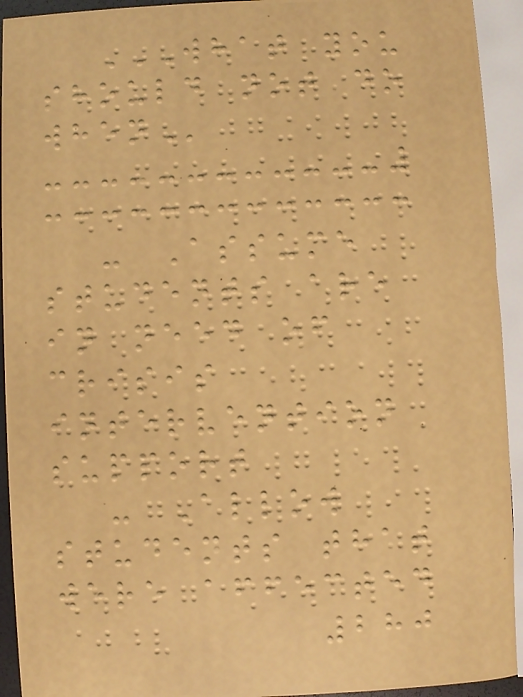WHAT YOU
SHOULD NOT DO
WHEN
- Assume
students are
in need of
crisis
intervention
support
- Allow
students that
were affected
280
